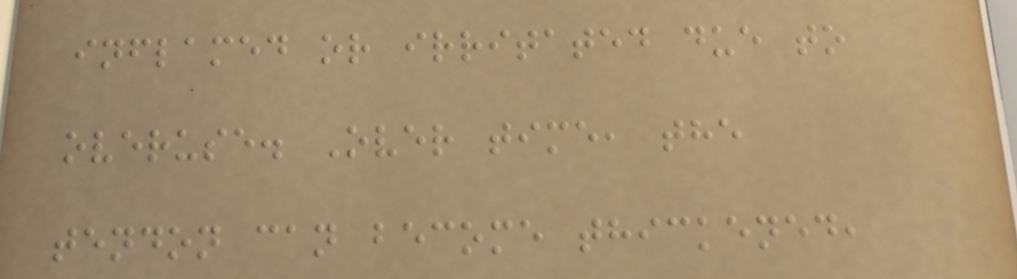inflamed or irritated due to
overuse. Over time, the
tendon can become thickened,
